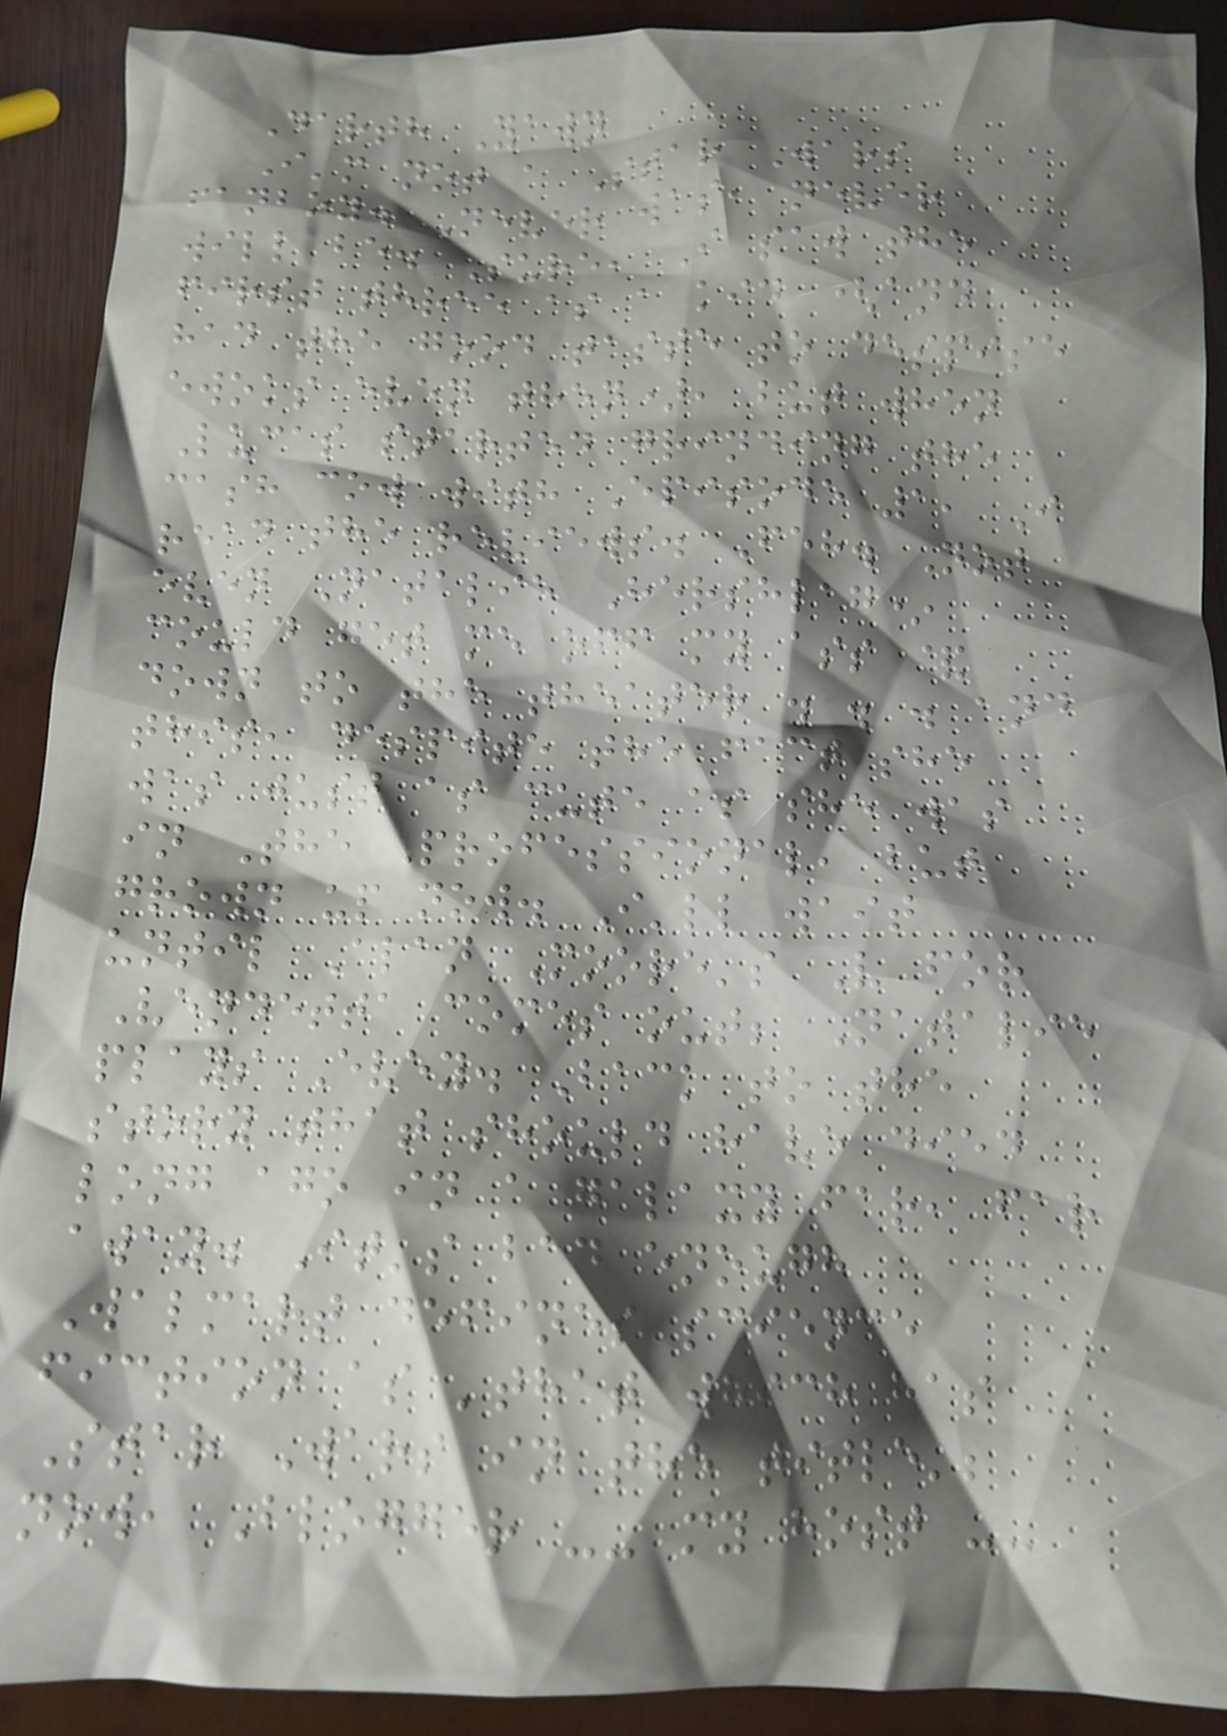Darth Yawn
I'm not a Star Wars
fanboy. Never was, never
will be. Sure, I saw the
first three as a kid (and
had the good taste to despise
ewoks even then), but when
Lucas started grinding the
cash cow with Episode 1, I
read the reviews. Feh. Not
even Natalie Hershlag*
could get me off my ass &
down to the theater . . . and
this, despite the fact she
was just as cute as she was
in The Professional, but
grown up now. I'll wait
until Alan Moore's V for
Vendetta comes out; Natalie
plays Evey. Back to the
story that should have died
long ago in a galaxy far, far
away. It's bad enough
Walmart defines science
fiction as 'that which has
Star Wars in the title';
now, Blogger -- my host --
